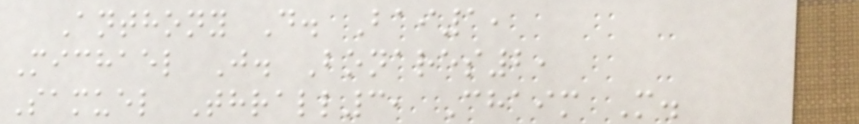Anthony D. Bai1,
Michael J. Bonares2,
Samuel Thrall3, Chaim M.
